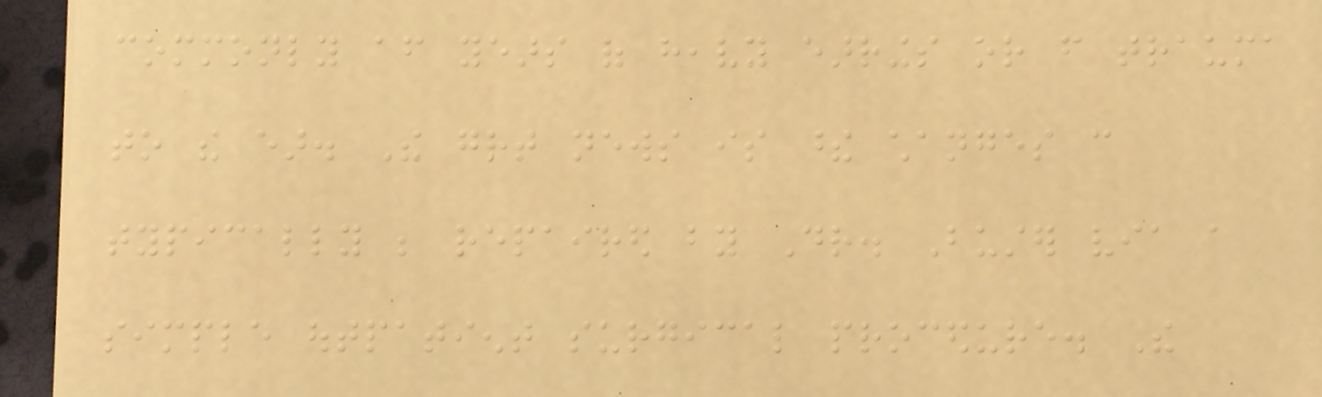commonly after years of heavy earrings or from trauma
to the ear. The great news is these changes can
typically be repaired by Dr. Buster via a
simple outpatient surgical procedure. The
